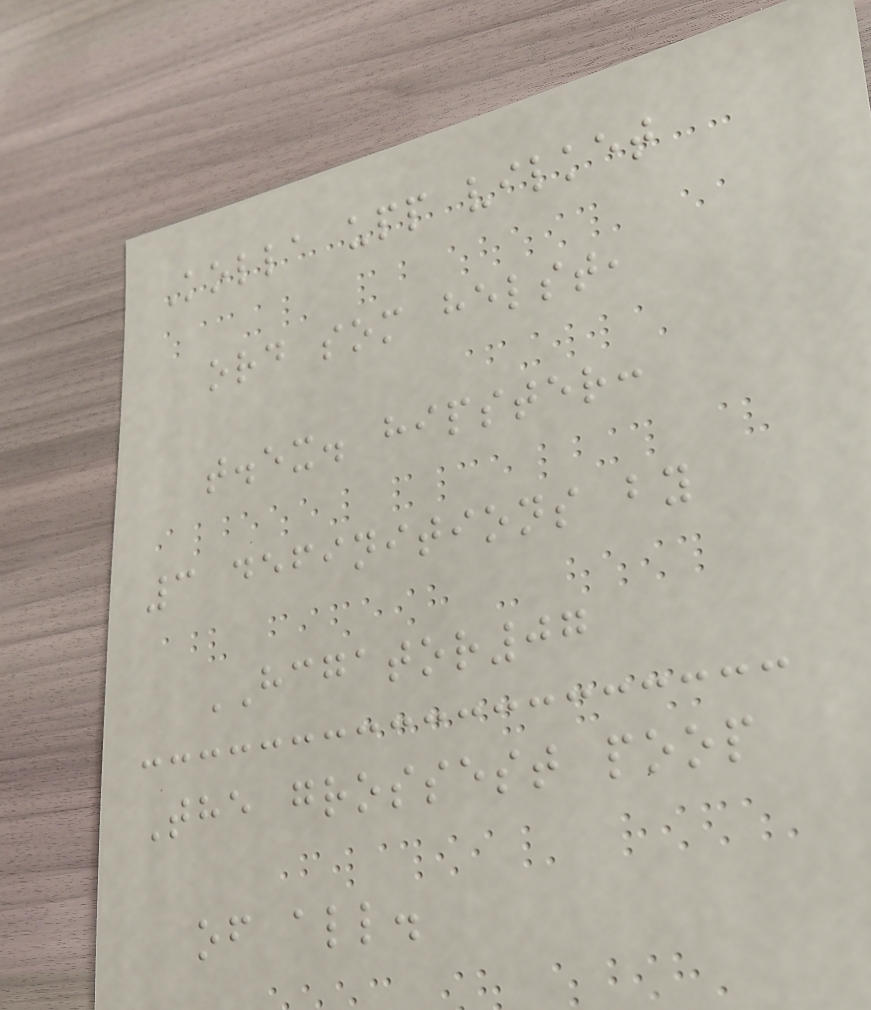Kolla upp vilket
ord som helst,
t.ex. hipster:
3 definitions by
HCGATOR07
The grossest poop
of all.
